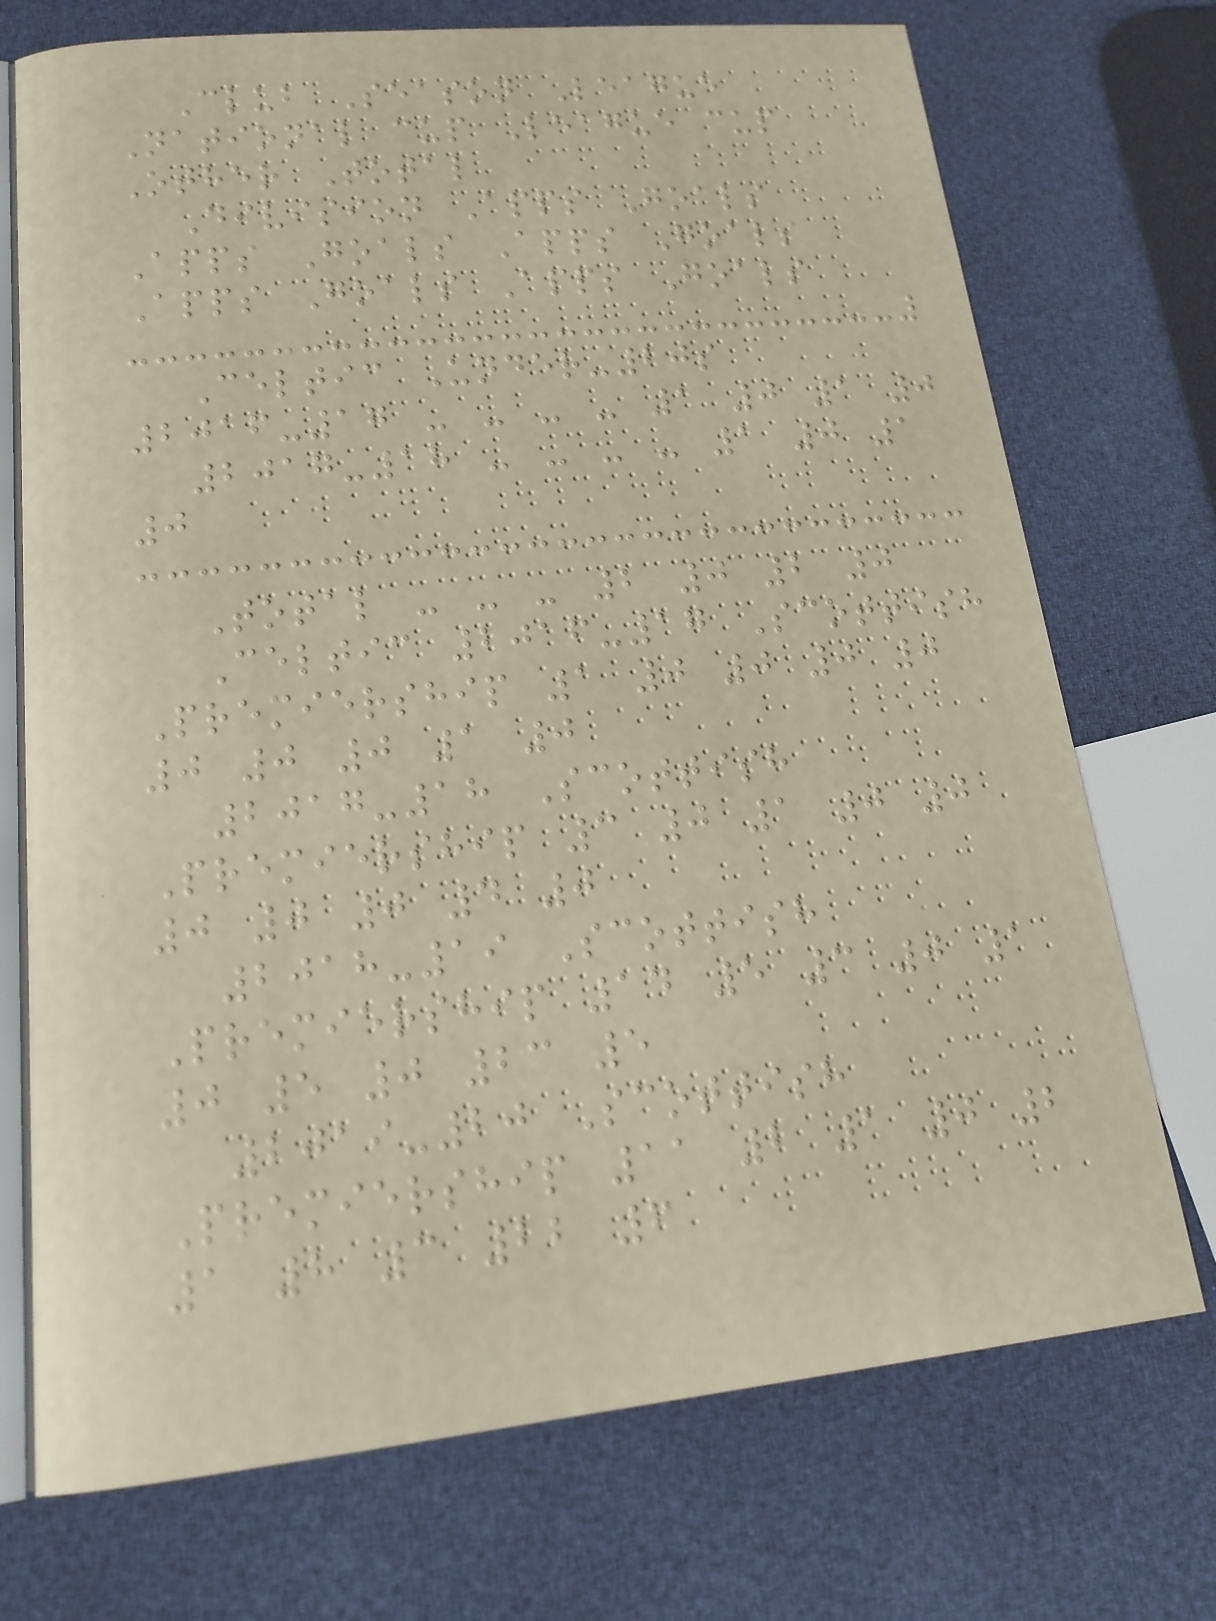Club Season League
National cup League cup
Other Total
Division Apps Goals
Apps Goals Apps Goals
Apps Goals Apps Goals
Celtic Under-20s
2016-17 - - - - 1 0 1 0
2017-18 - - - - 1 0 1
0
Total - - - 2 0 2 0
Celtic 2016-17 Scottish
Premiership 1 0 0 0 0
0 0 0 1 0
2017-18 Scottish
Premiership 3 0 1 0 0
0 0 0 4 0
2018-19 Scottish
Premiership 14 5 3 0 1
0 5 0 23 5
2019-20 Scottish
Premiership 11 2 1 0 2
1 8 3 22 6
